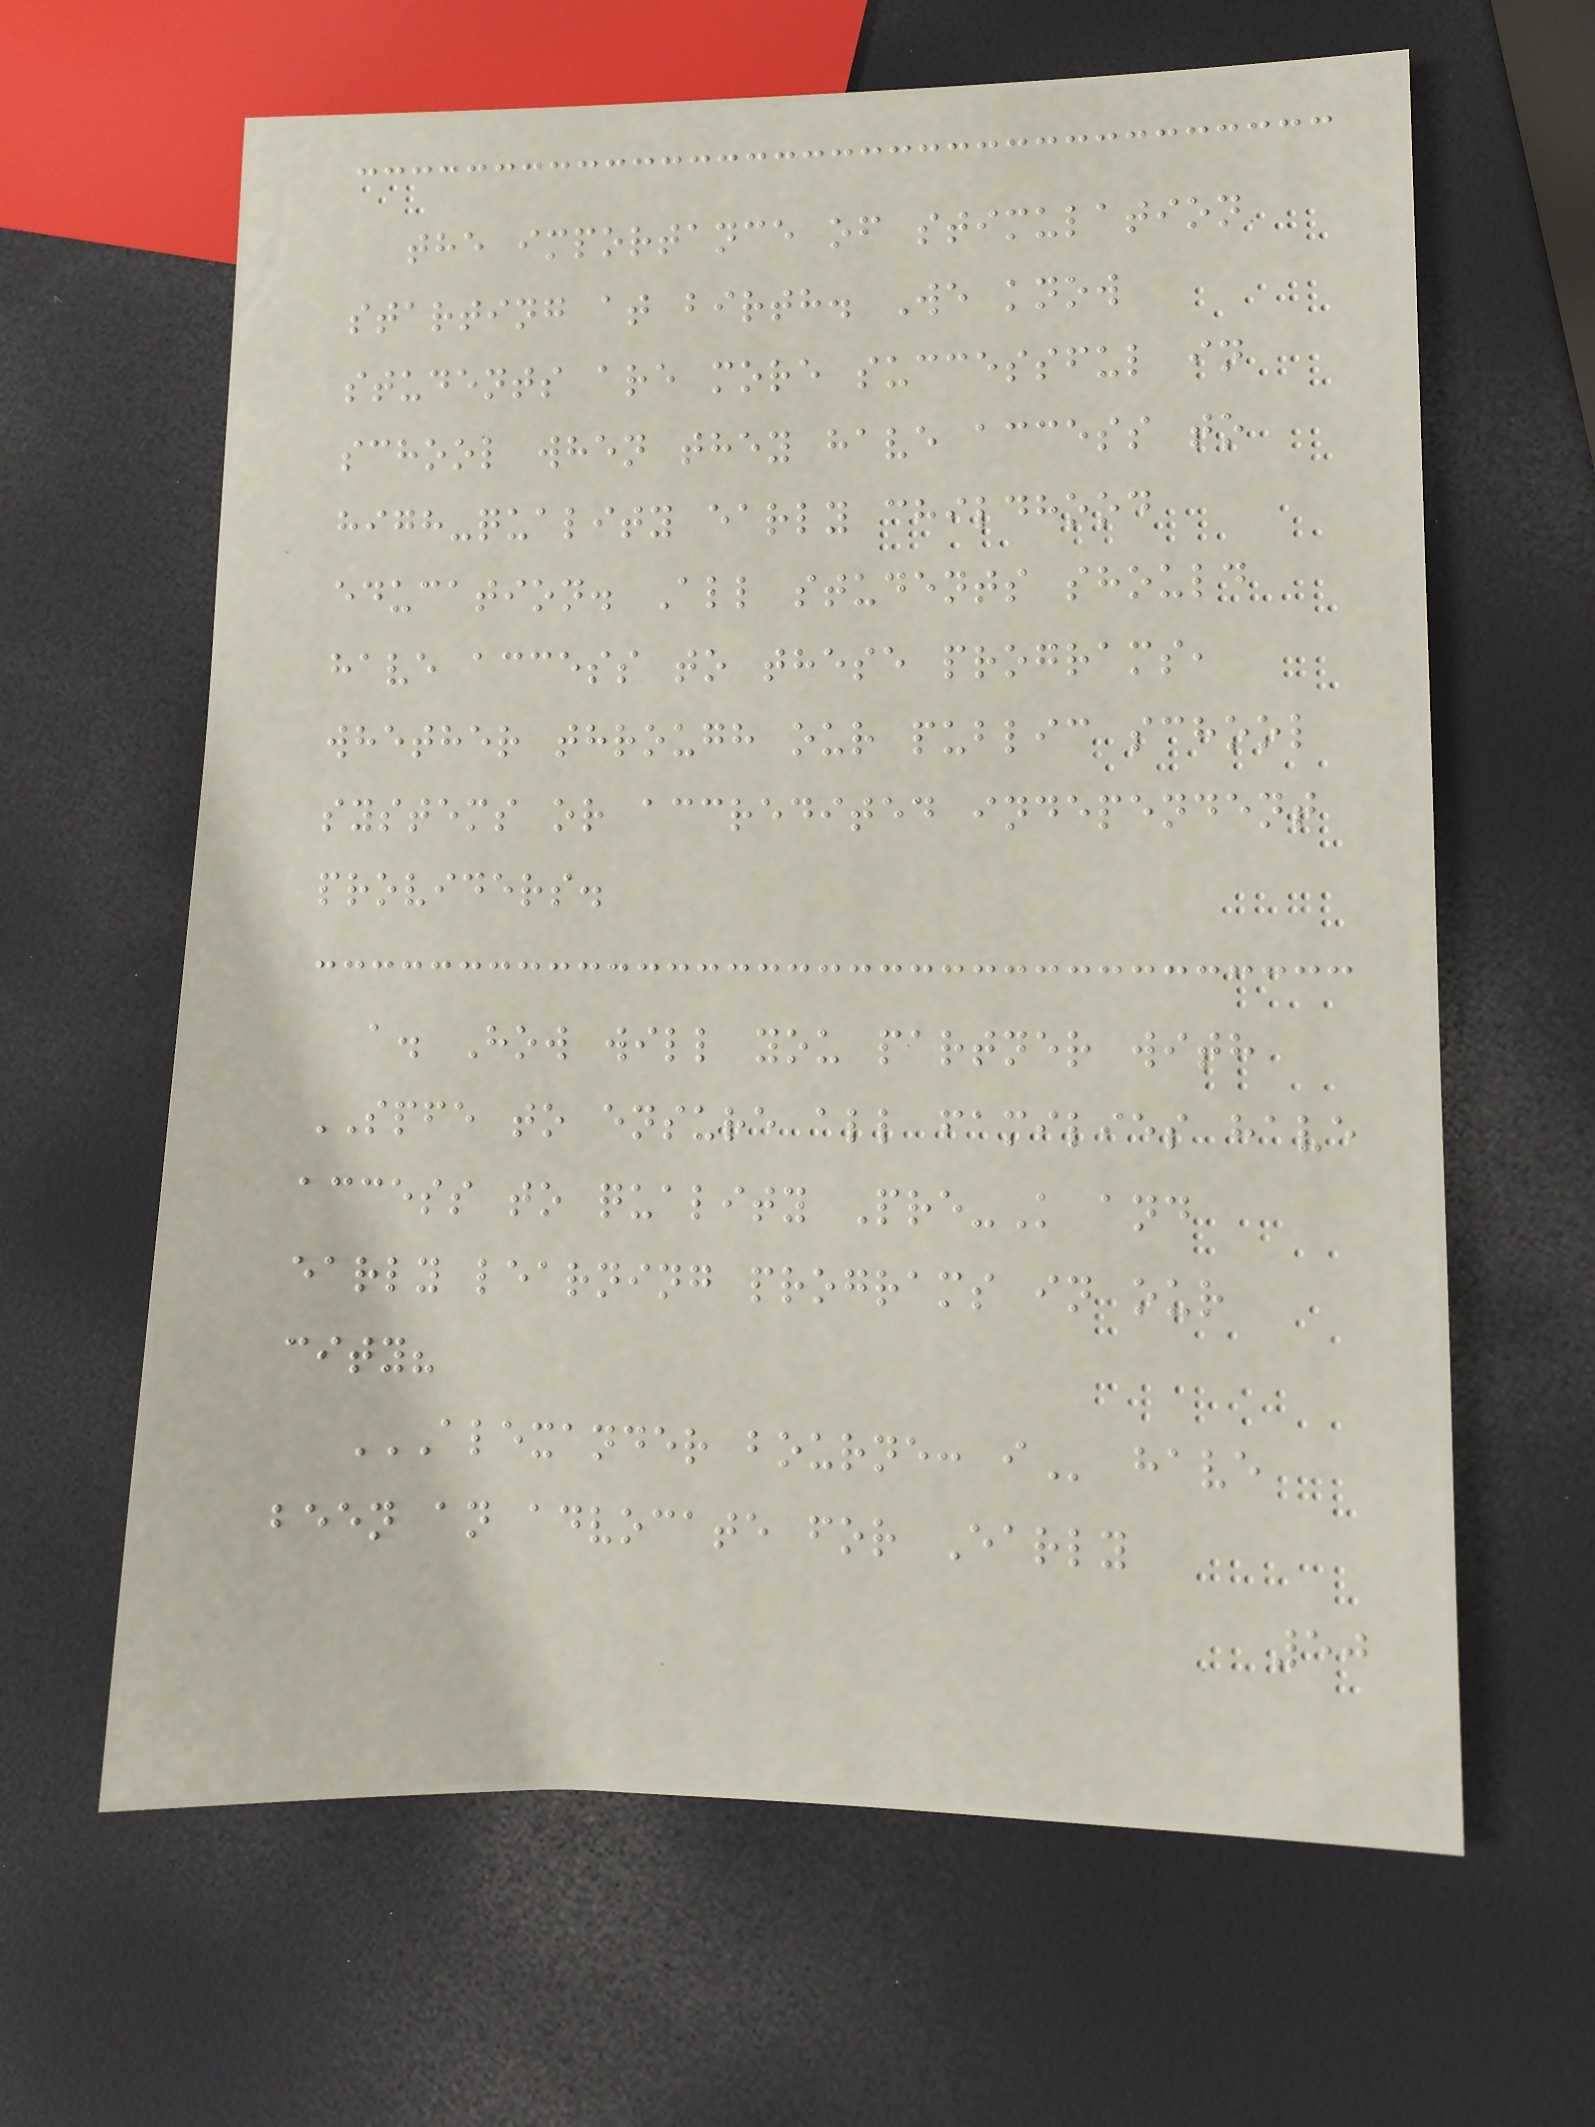the importance of stimulation
starting at birth. We know
students are more successful in
school when they have access to
high-quality early childhood
education. All students should
have access to these programs,
whether through our public school
systems or accredited independent
providers.
a. How will you partner with
SPFE to ensure all families have
access to quality Pre-K and
early learning programs in our
city?
ALEXANDER BOURNE: I have
been an advocate for Early
50
